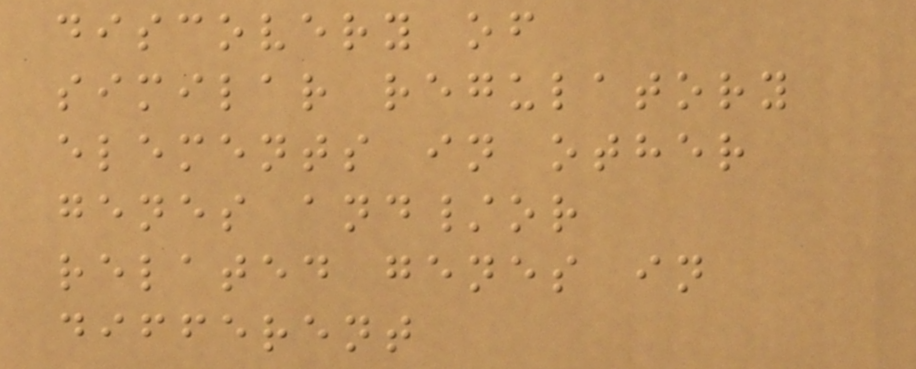discovery of
similar regulatory
elements in other
genes and/or
related genes in
different
